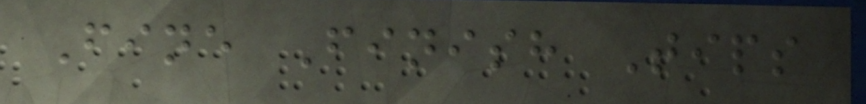Fine Finish Tips
